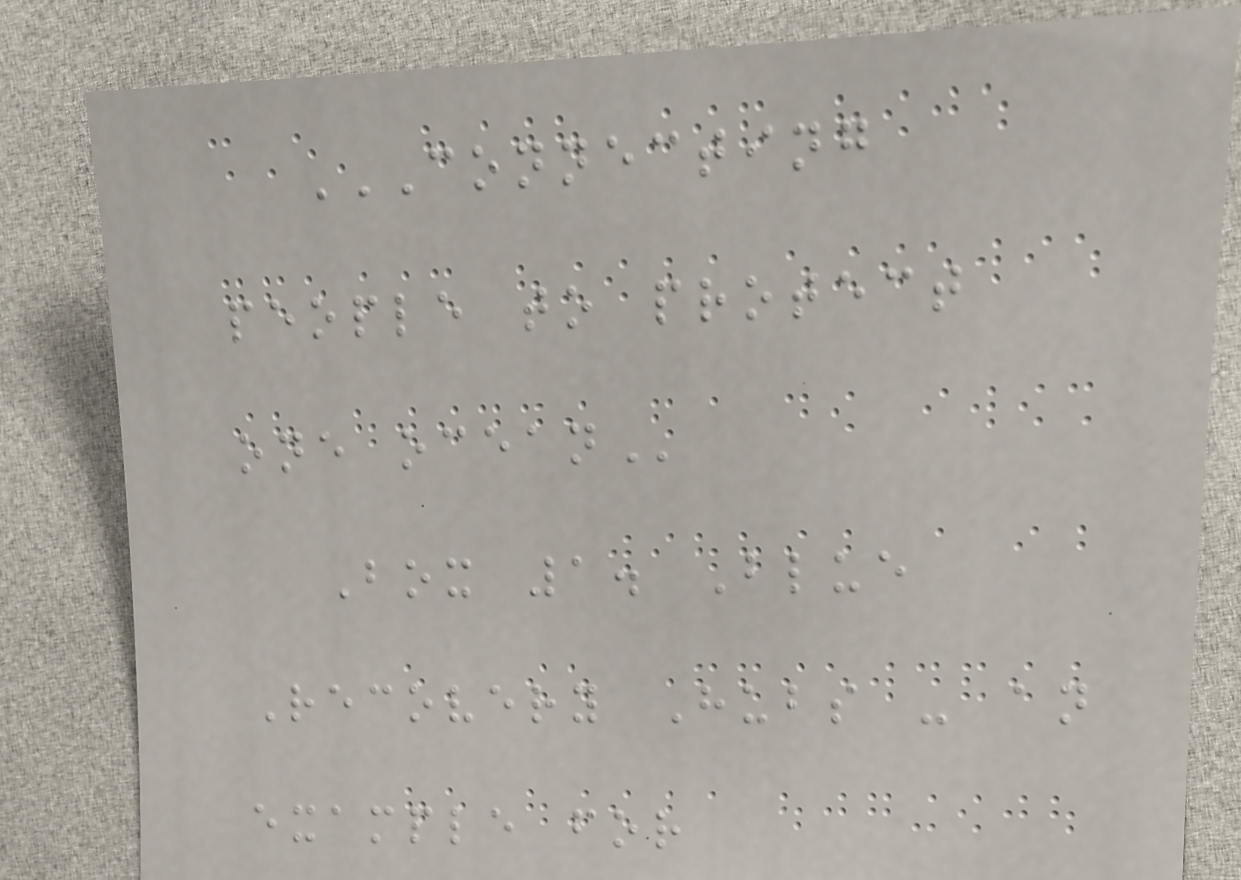CONNECTING
PEOPLE TO PROTECT
ONE OCEAN
Box 1. Blue
Recovery Hubs - an
example for
